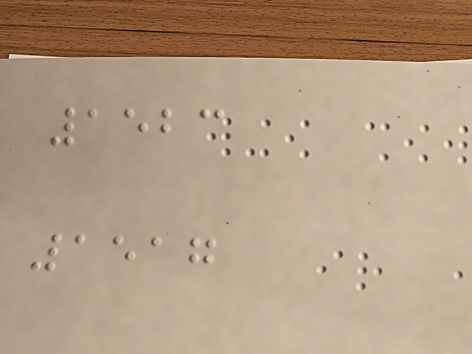1523
1517
